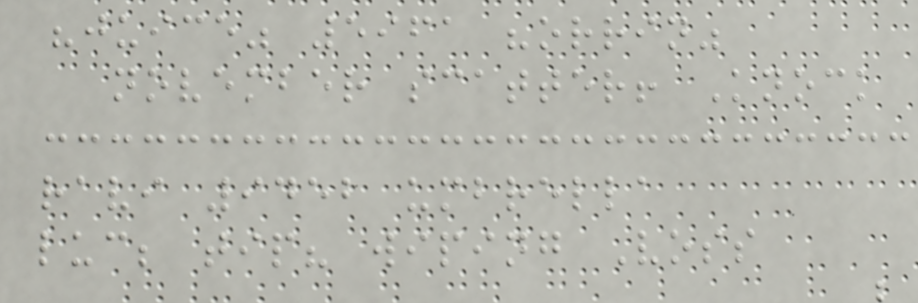"juice" 5961 "orrin"
november scatter! Knock
ravi 9452 umbrella
luc; tip? wiping Voss
